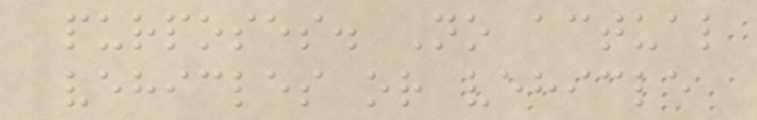purposes. No actual
vehicles or vehicle
